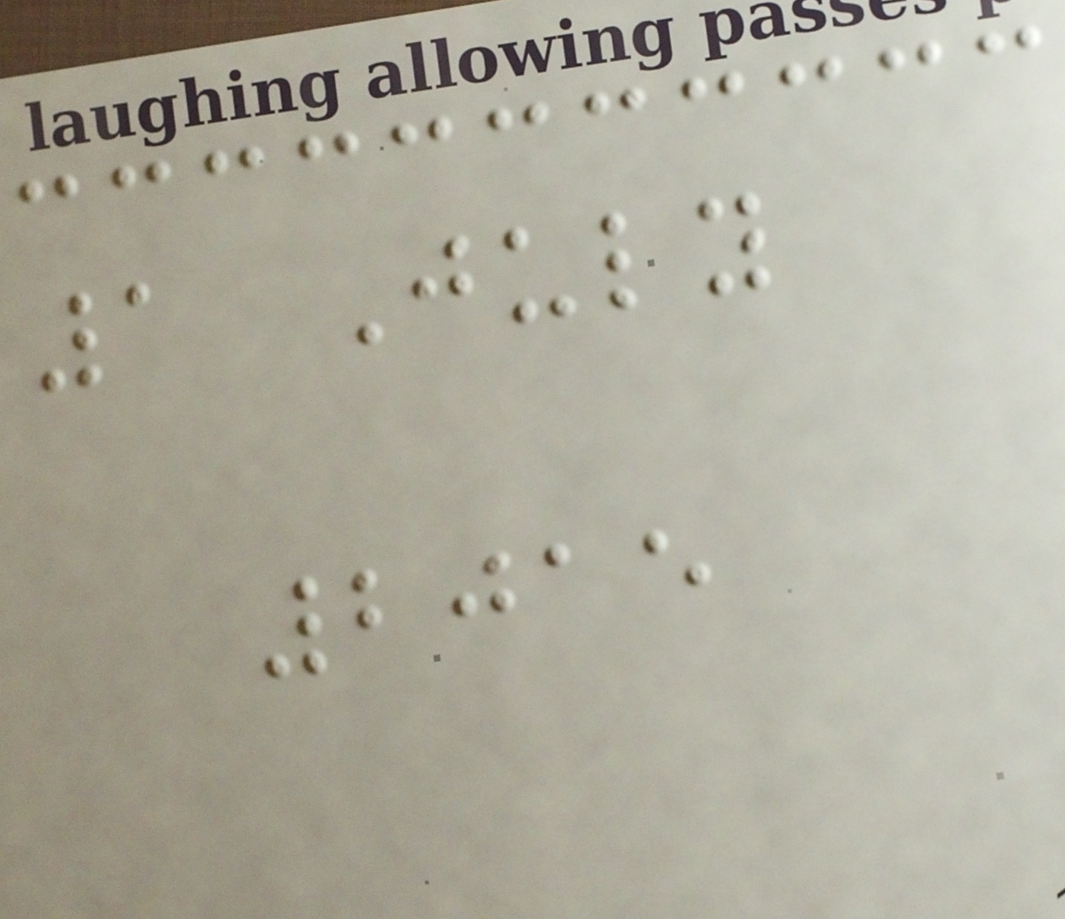1 July
2015
